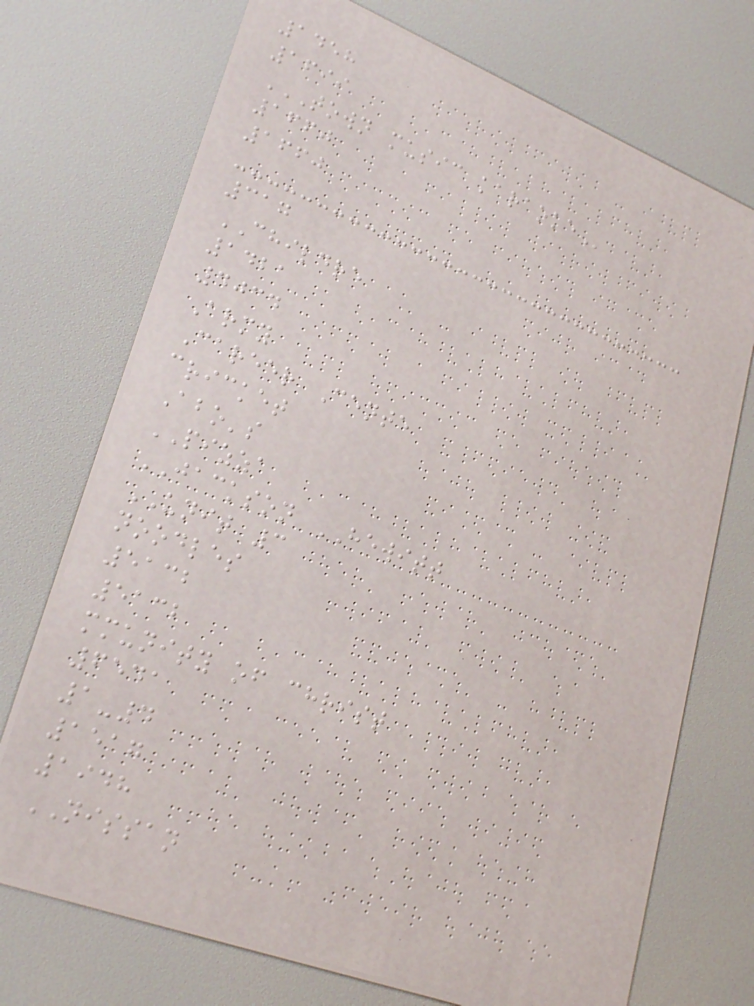1458
1699
TOWN MUSIC KARAOKE
1660
1660
317
CHILDRE
1421
4034
Army
Career Cente
cricket
Abo's
PIZZA
JACKSON HEWITT
UNIT 3
noodles
5132
5132
mmunity of christ
6541
1-4
1517
1948
NISSAN
